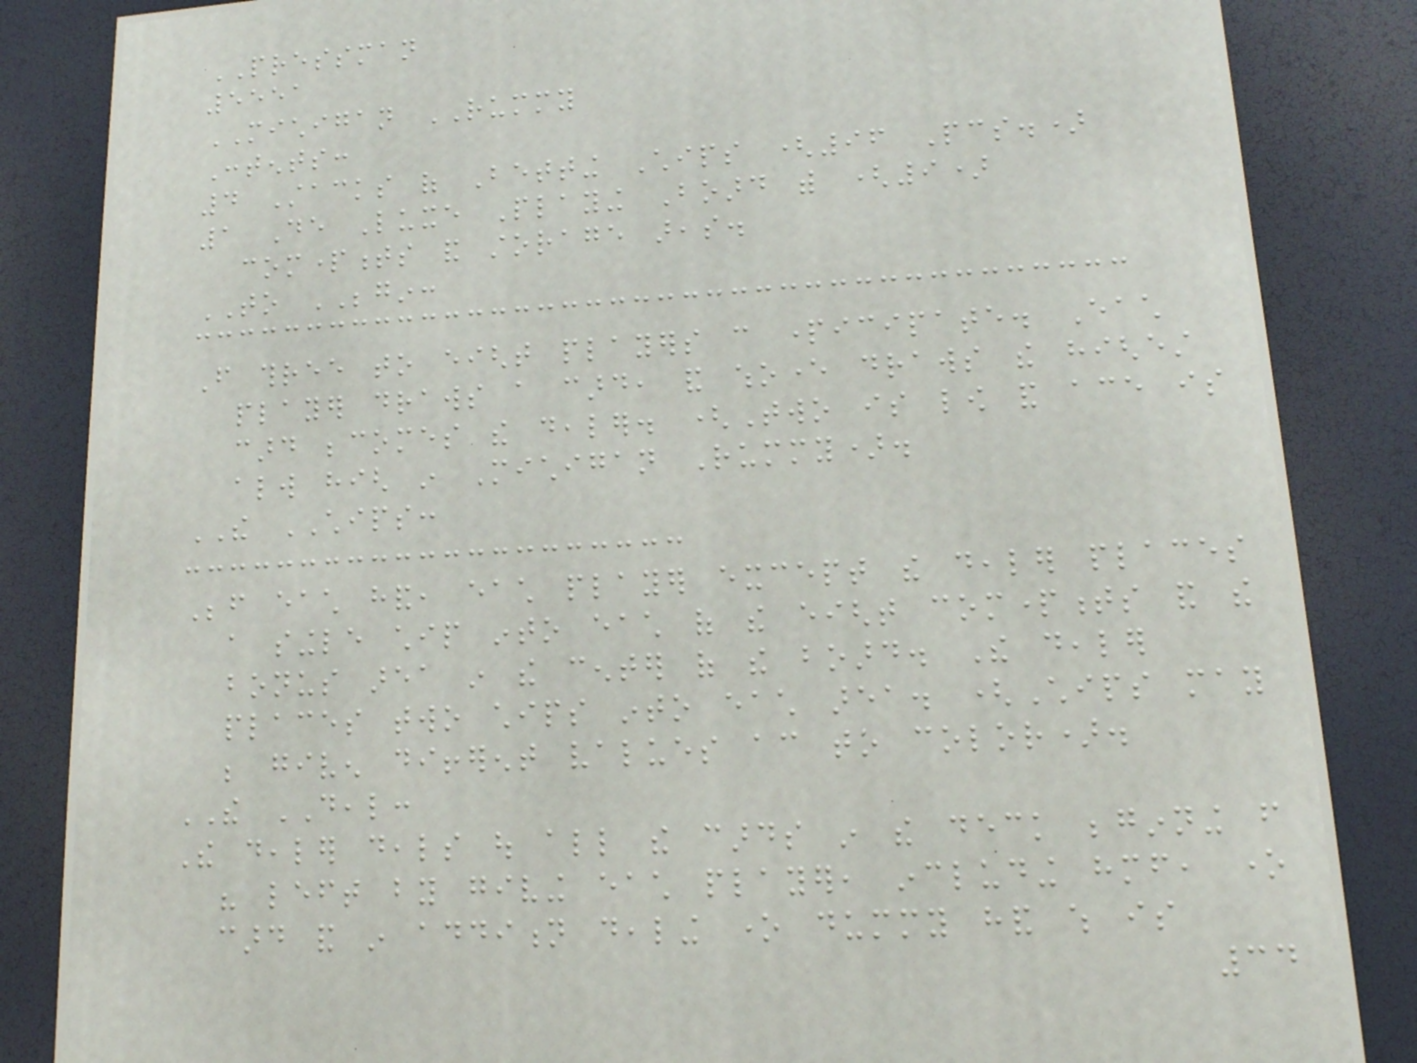PRESSMAN
5551
MICHIGAN RUMMY
Contents:
4 Stacks of Betting Chips (96 Pcs.)
1 De Luxe Playing Board with (9)
compartments and storage areas.
TO BEGIN:
From three to eight players can participate. Each
player draws a card, and whoever draws the highest
card becomes the dealer. (Two is low and ace is
always high in Michigan Rummy).
THE CHIPS:
Before each hand, each player except the dealer places
a single chip into each of the eight compartments and the
bonus area in the center of the board. The dealer
places two chips into each area. (Chips may
be given different values according to color).
THE DEAL:
The dealer deals out all the cards in the deck beginning from
his left by giving each player, including himself, one
card and in addition dealing one dummy hand which is
34
